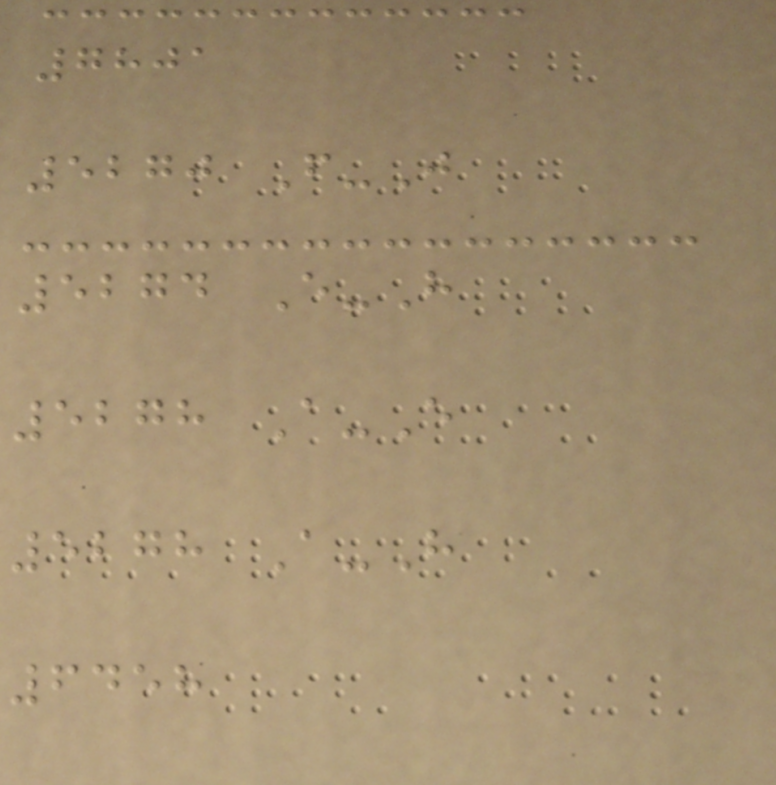7801
5270 F-J
5274 E-H
5278 A-E
5278 A-H
6458
